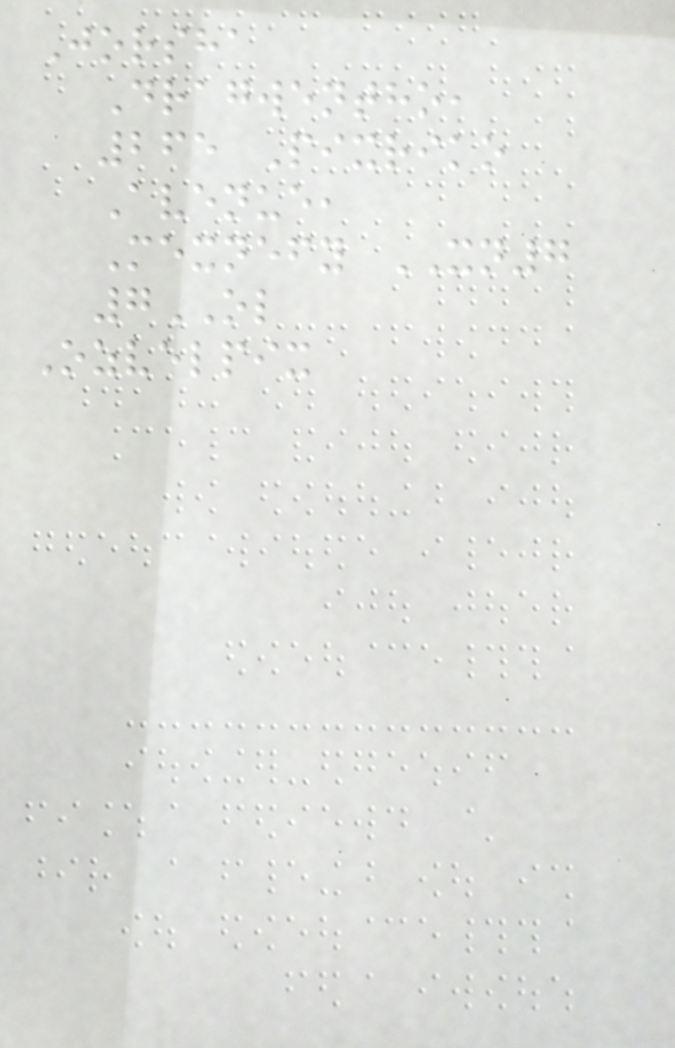Jorsha
Dragwentho,
265 Pixriko
Avenue,
Mexnefy XN7
7OL
Ozvelpix
